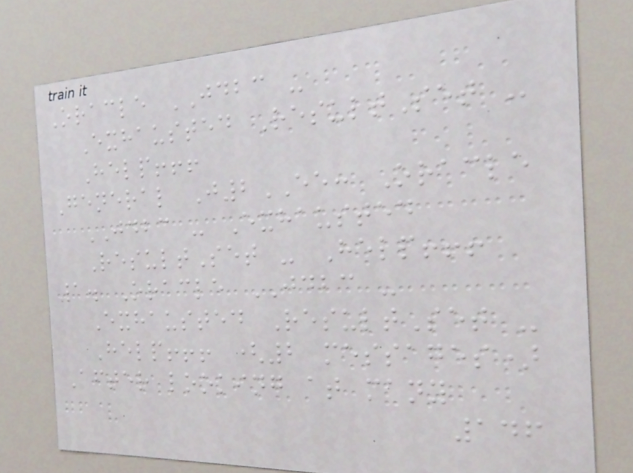Oracle JDBC -
Exhausted ResultSet -
Help!!!
General J2EE: Oracle
JDBC - Exhausted
ResultSet - Help!!!
1. Oracle JDBC -
Exhausted ResultSet -
Help!!! (2 messages)
After looking at many
146
